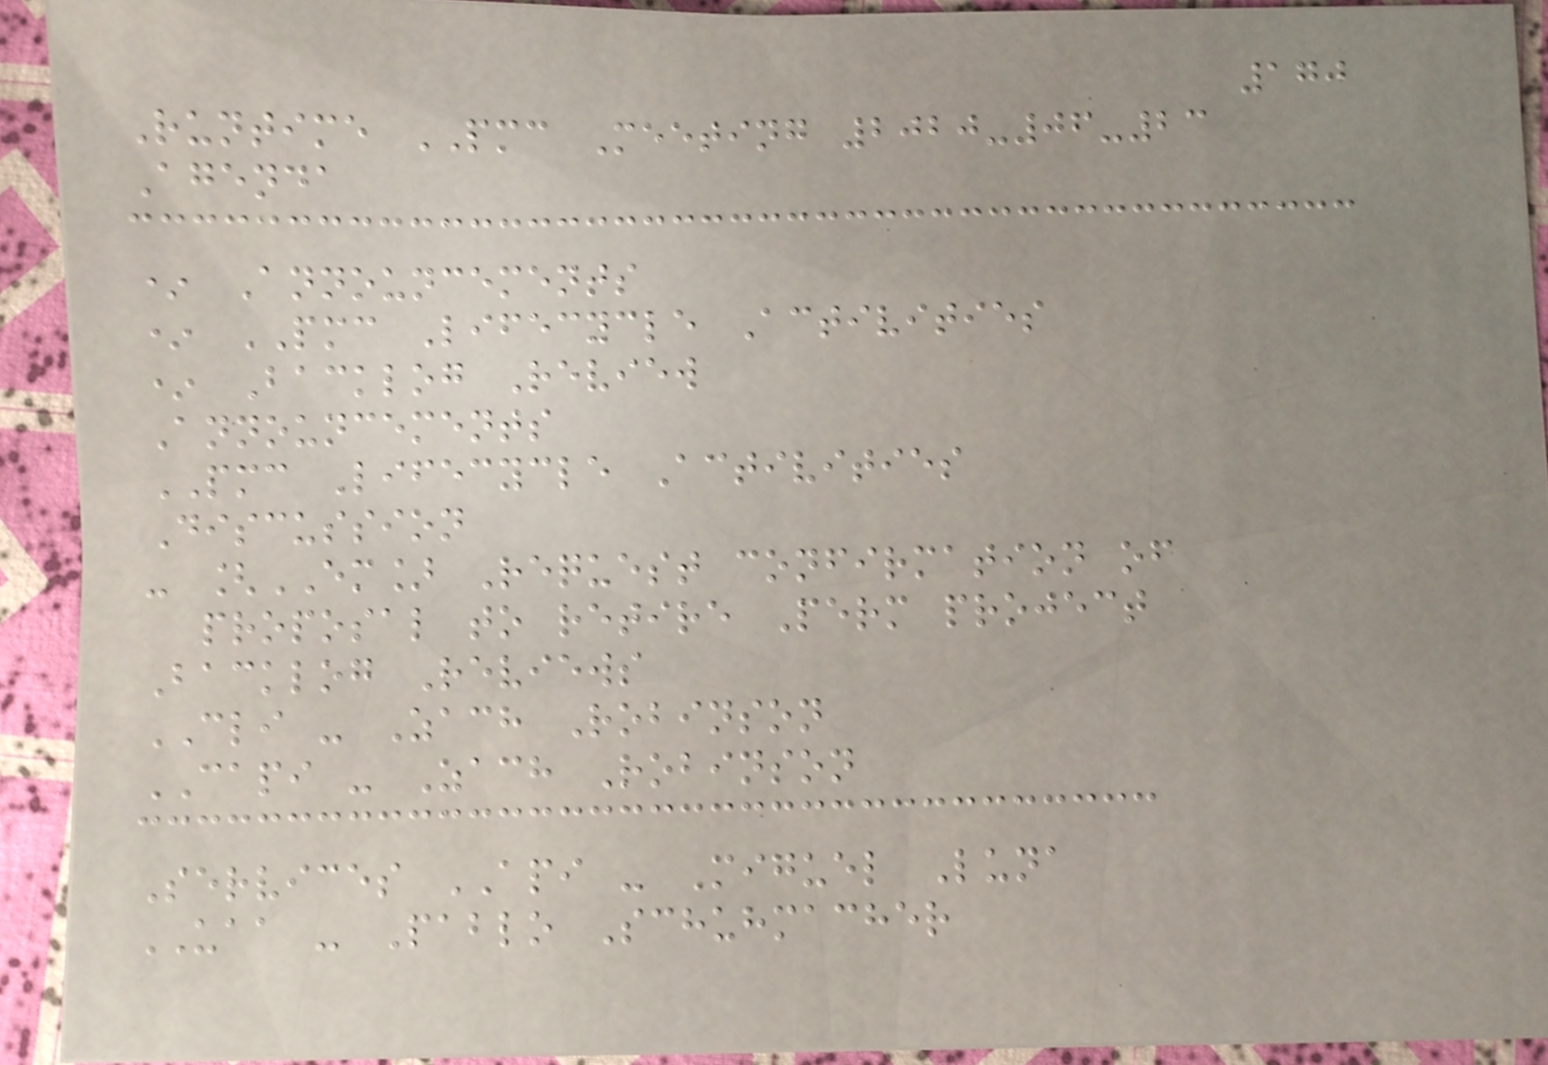170
Runtime PMC Meeting 2020-06-23
Agenda
* Announcements
* PMC Lifecycle Activities
* Backlog Review
Announcements
PMC Lifecycle Activities
Discussion
- [EM] Request confirmation of
proposal to retire Perm project
Backlog Reviews
CLI - Zach Robinson
CAPI - Zach Robinson
Services API - Miguel Luna
UAA - Pablo Schuhmacher
